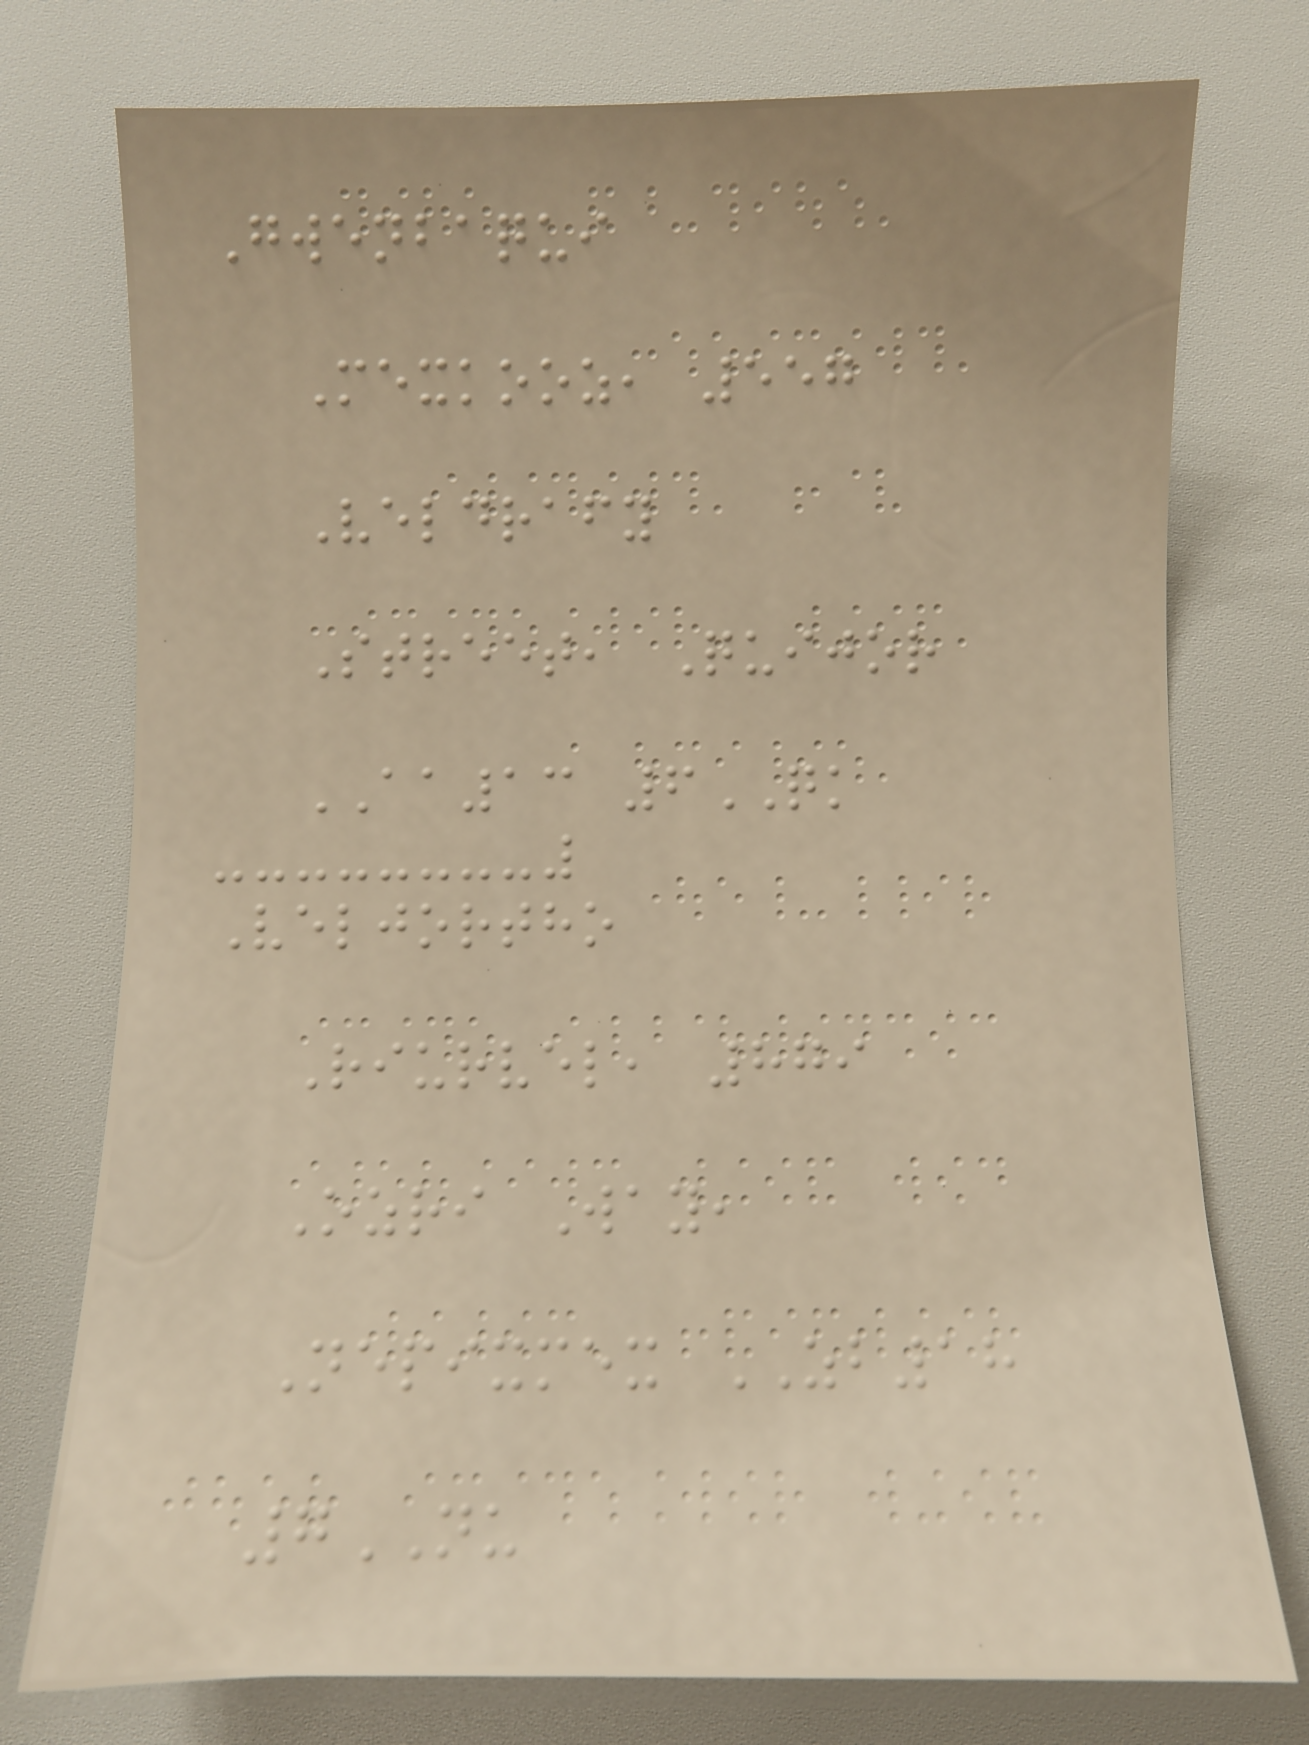Gwenbaqui
Mexkooz, 557
Veldrafy
Street, Quijor
AA13 6QK
Veljortho
Riurvel, 879
Ozri Way,
Nepixmex ZB18
7NU
